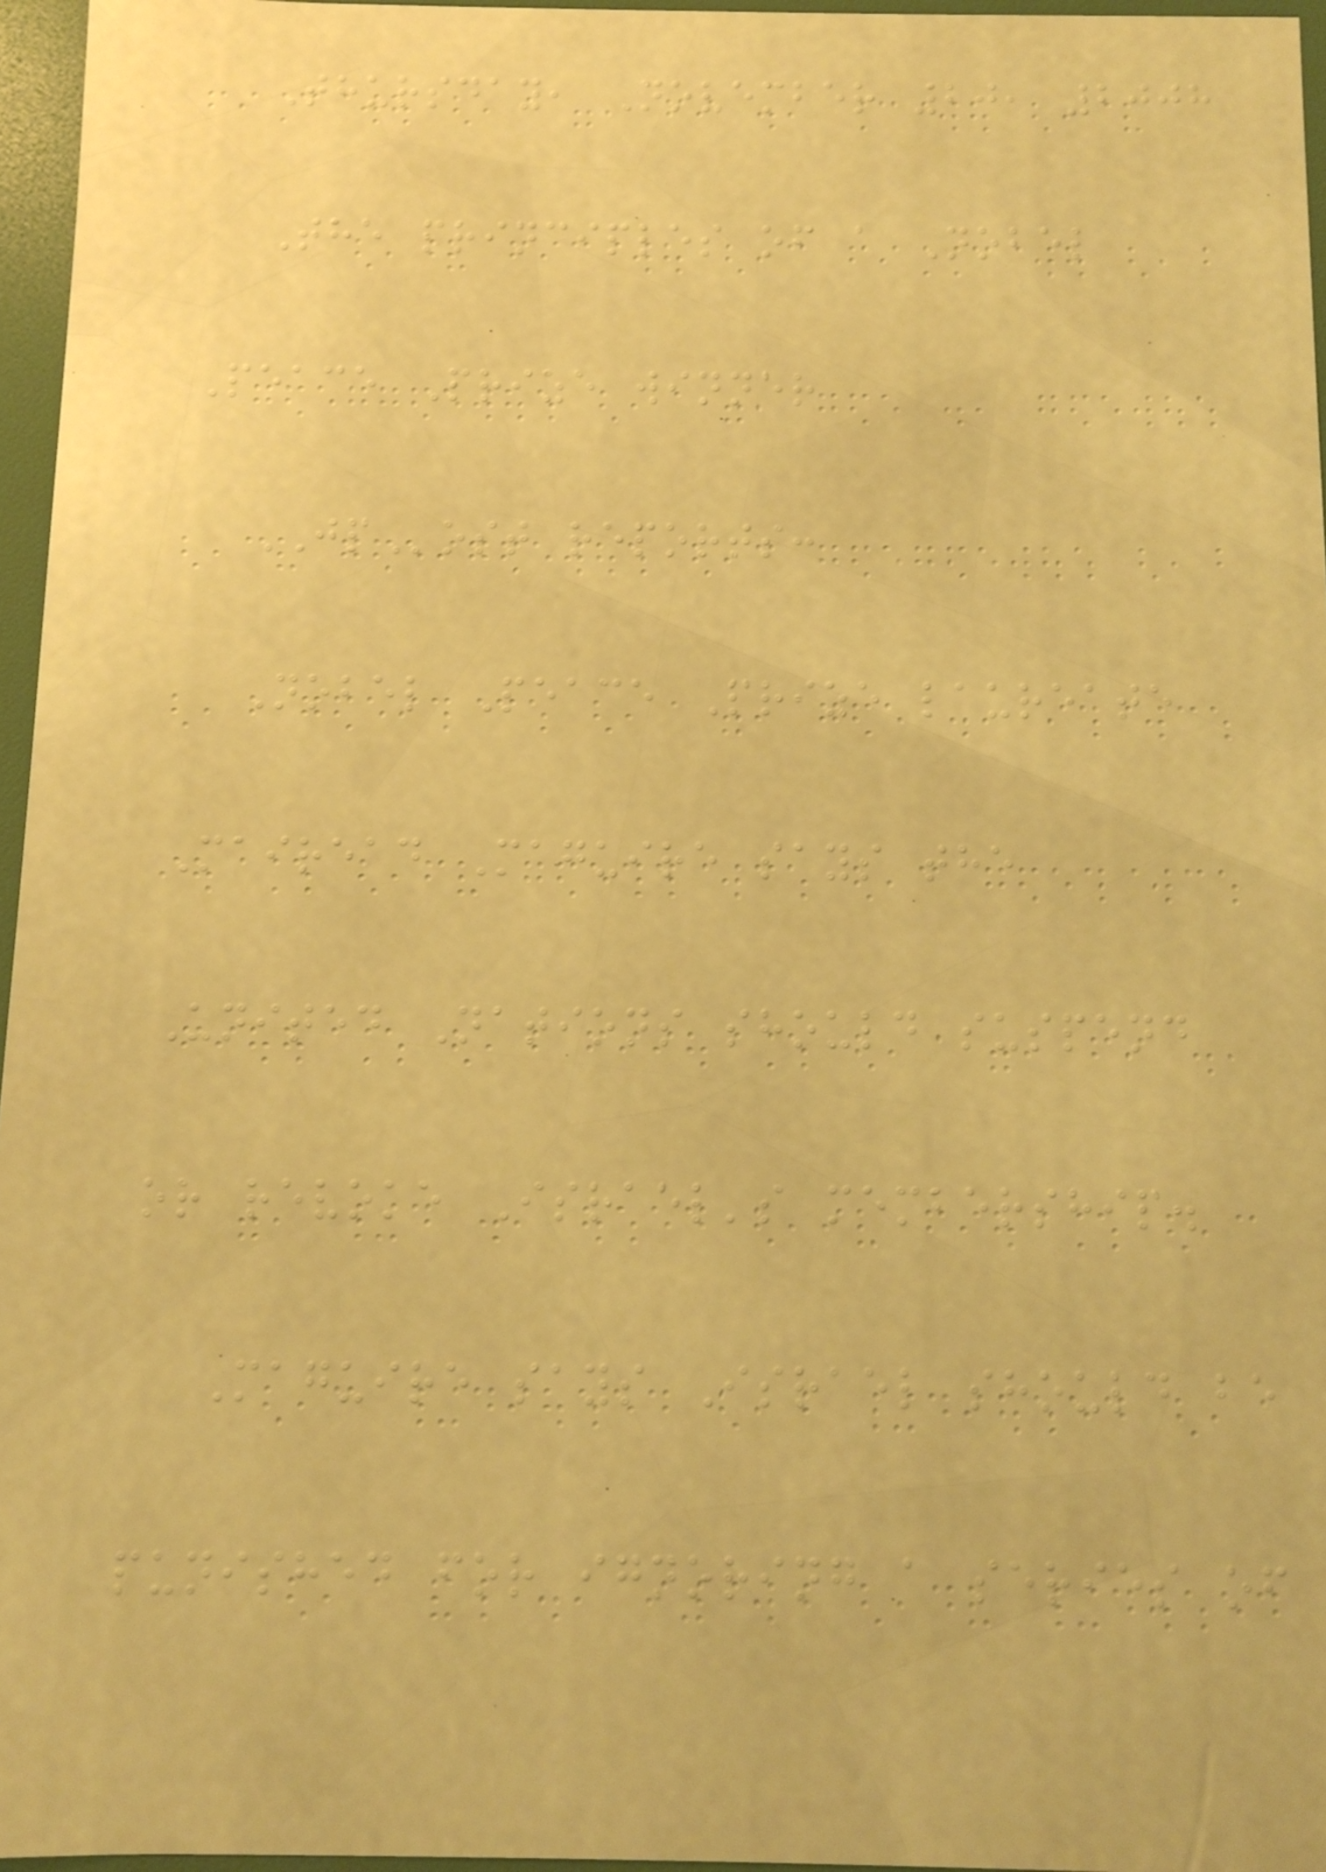Thursday, November 20, 2008
The principles of a Nobel
Peace Prize winner
JPost reports:
Nobel Peace Prize laureate
Mairead Maguire says the
United Nations should suspend
or revoke Israel's membership.
Maguire says Israel should be
punished for ignoring a series of
